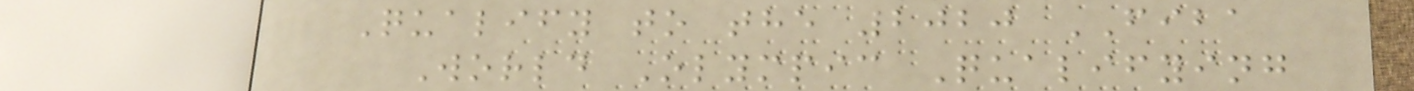Qualify to the 2020 FIBA
World Olympic Qualifying
